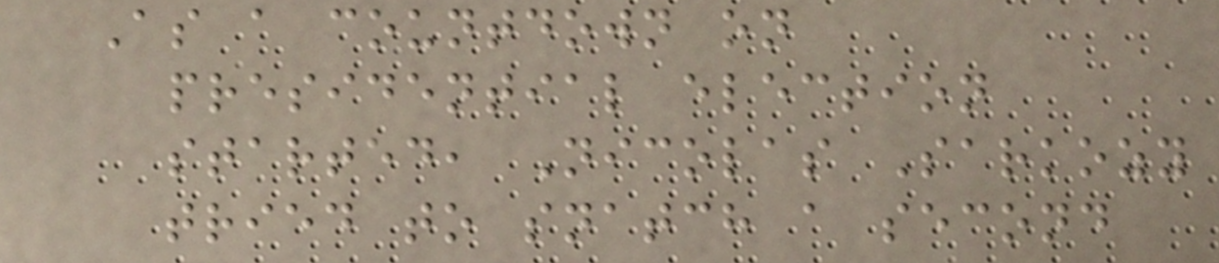As a countdown on
presidential election
started, Nicolas Sarkozy
tried to snatch a second
